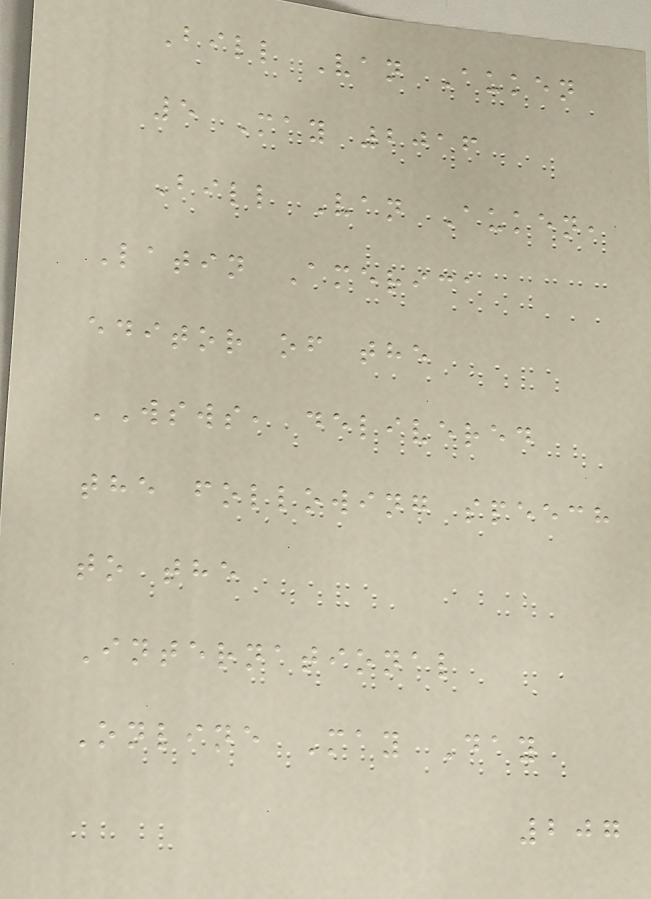Bill Van Auken
5 May 2016
Bill Van Auken,
Latin America
editor of the
WSWS, delivered
the following speech
to the
International
Online May Day
207
